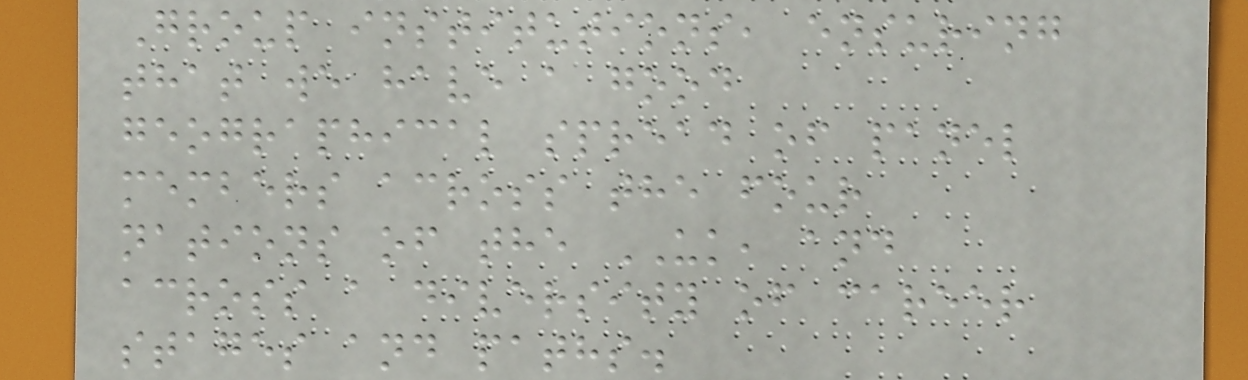Group institutions, ensuring
that we have a good
geographical spread of panel
members across the four
nations of the UK, and
across a diversity of career
stages and paths.
